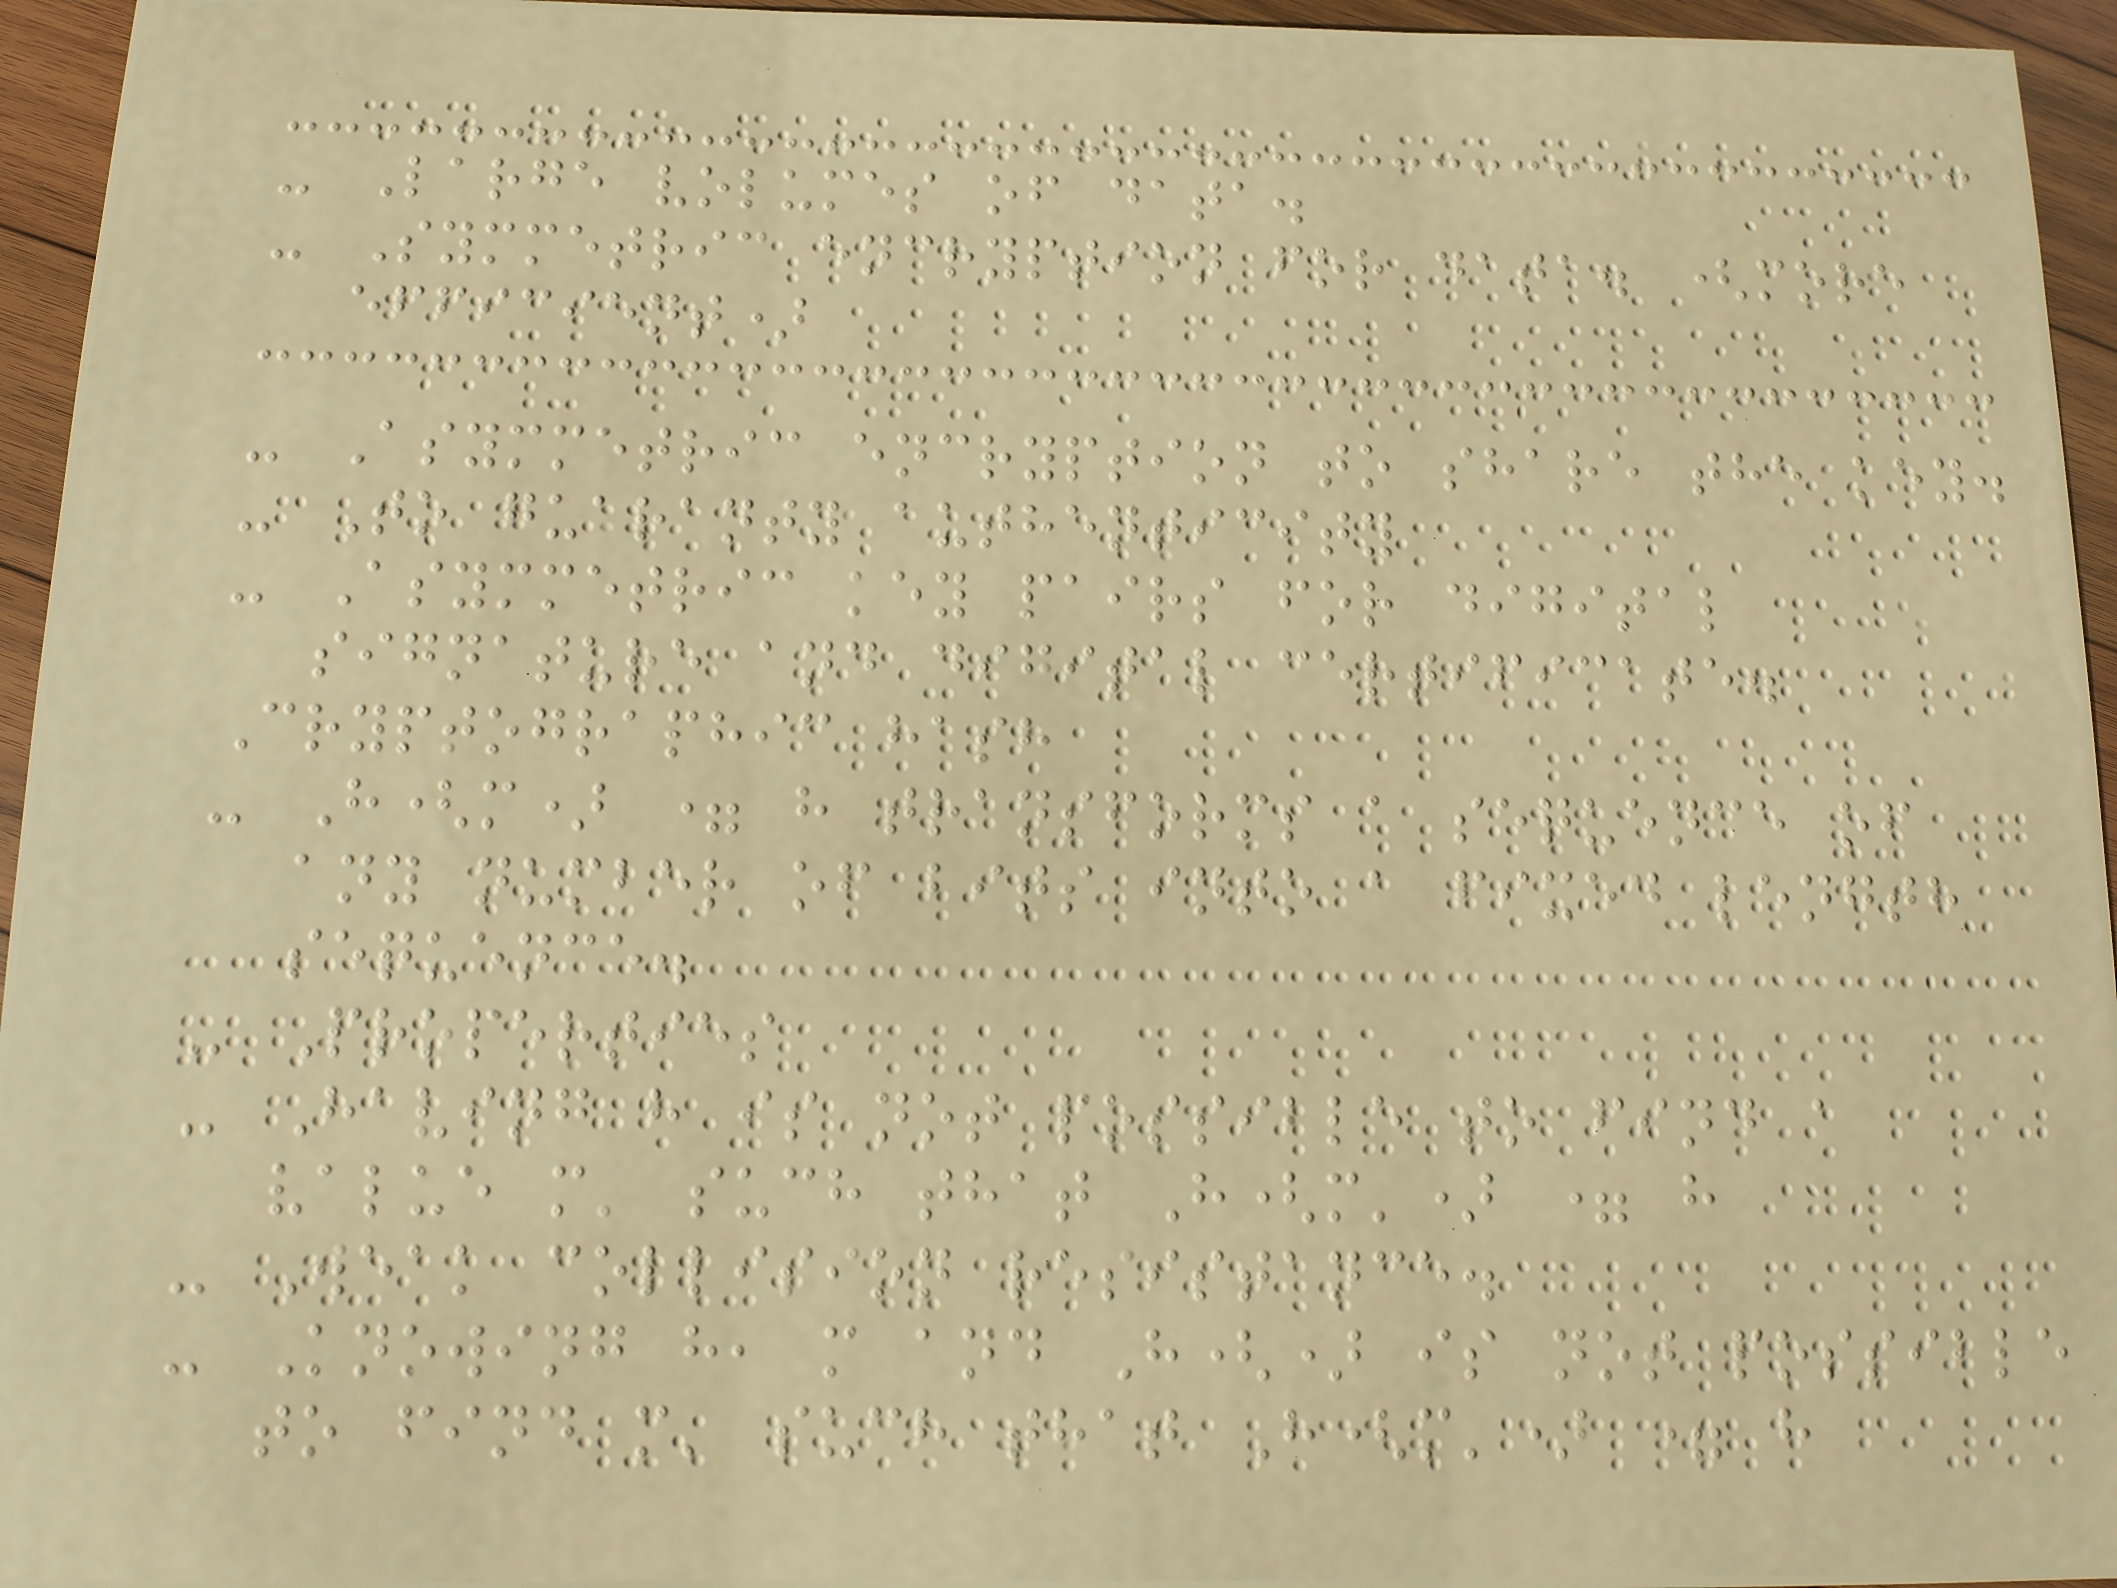- Large volumes of data.
- Symmetric encryption for data. (more
efficient)
- Asymmetric encryption to share the key.
- To guaranty authenticity
- Asymmetric key pairs for digital
signature and digital certificate.
Cryptographic hash
- H(m) = h transforms a sequence of
any number of bits into a fixed length
sequence.
- Properties
- Having h is not possible to find a
value m' such that H(m') = h
- Weak collision resistance.
- Knowing h, m and H() is not possible
to find m' such that H(m') = h
